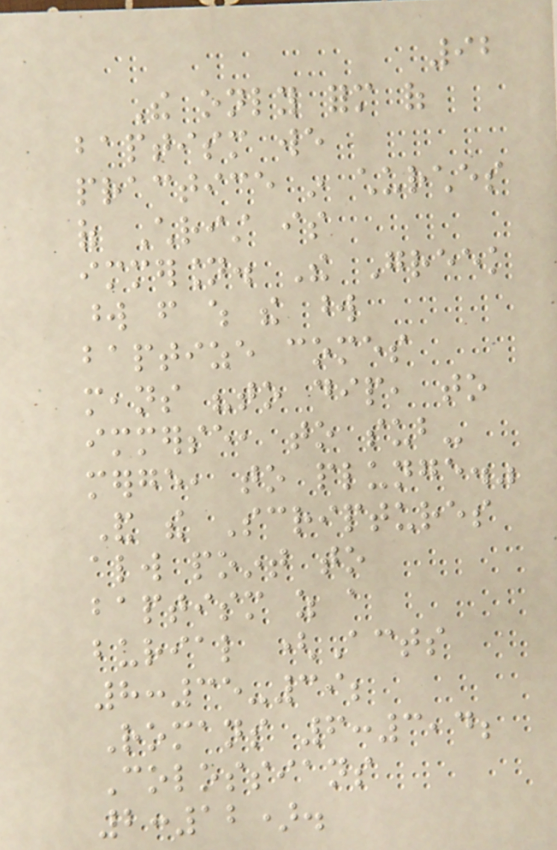92
The only form of
baptism we
practice in churches
of Christ is
immersion. The Greek
word from which the word
baptize comes
means "to dip, to
immerse, to sub-
merge, to plunge."
And the Scriptures
always point to
baptism as a
burial (Acts
8:35-39;
Romans 6:3,4;
Colossians
2:12).
